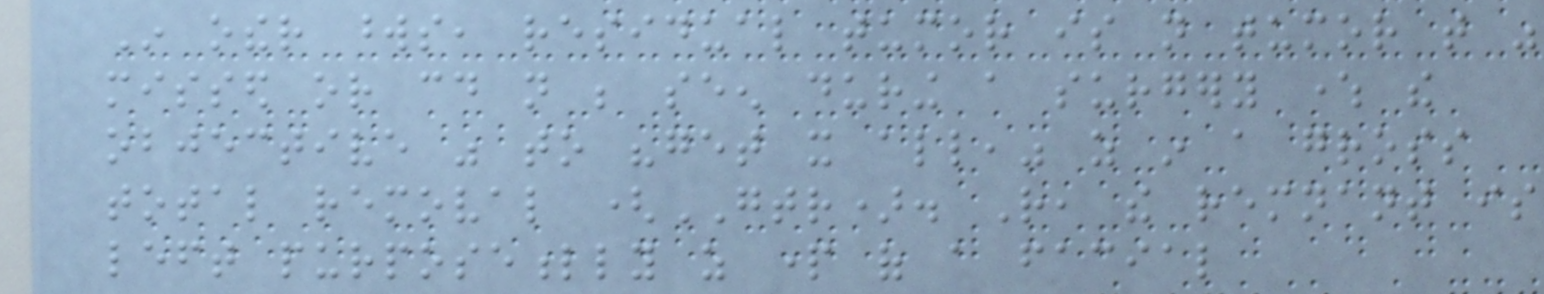In other words, residual tumor is not tumor that was
missed or could not be seen during a surgery where the
objective was to "get it all," as in a gross
total removal (GTR). Rather, the remnant is
left purposefully as part of a facial
